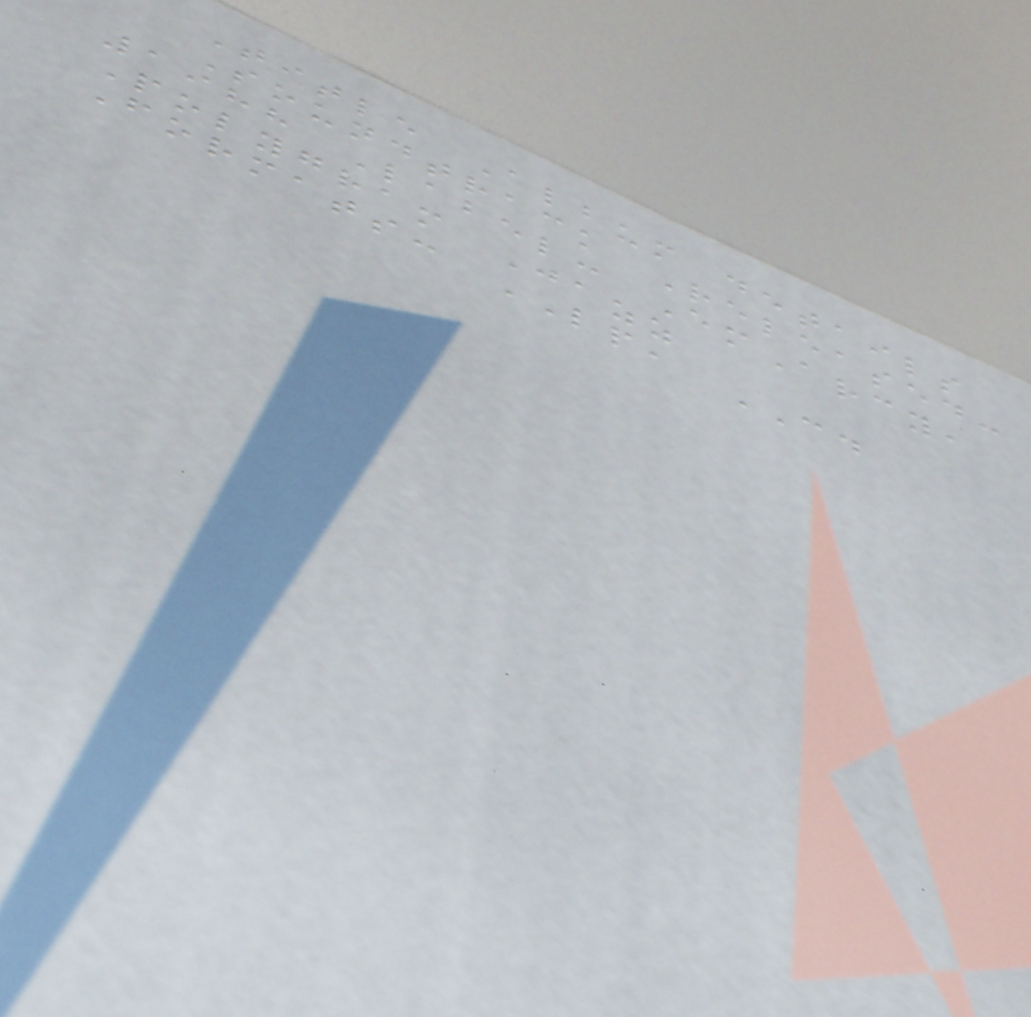Title Album details
Soundtrack Released:
1988 Label: EmArcy,
Polygram Jazz
Formats: LP, CD
